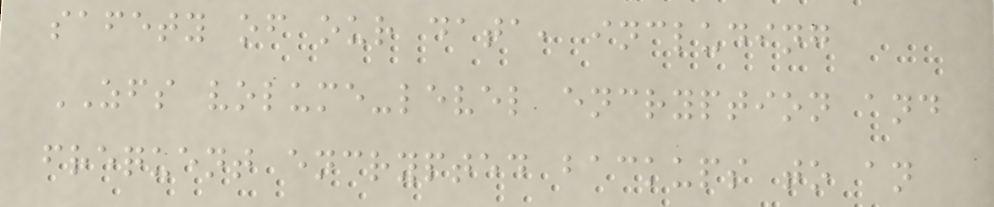safety of our data, including
ZFS volume-level encryption and
frequent encrypted backups to an
